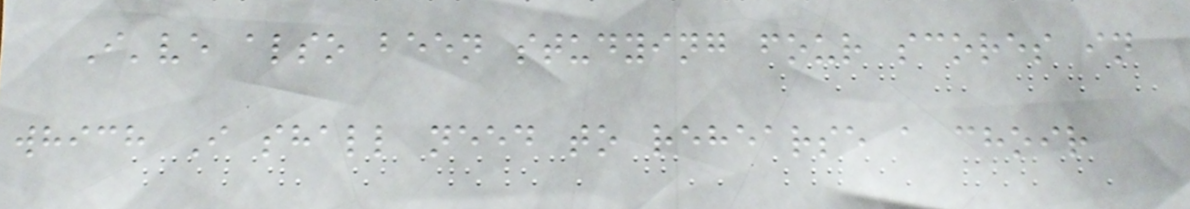I've also been studying four scores in
which I shall need to rehearse a choir
